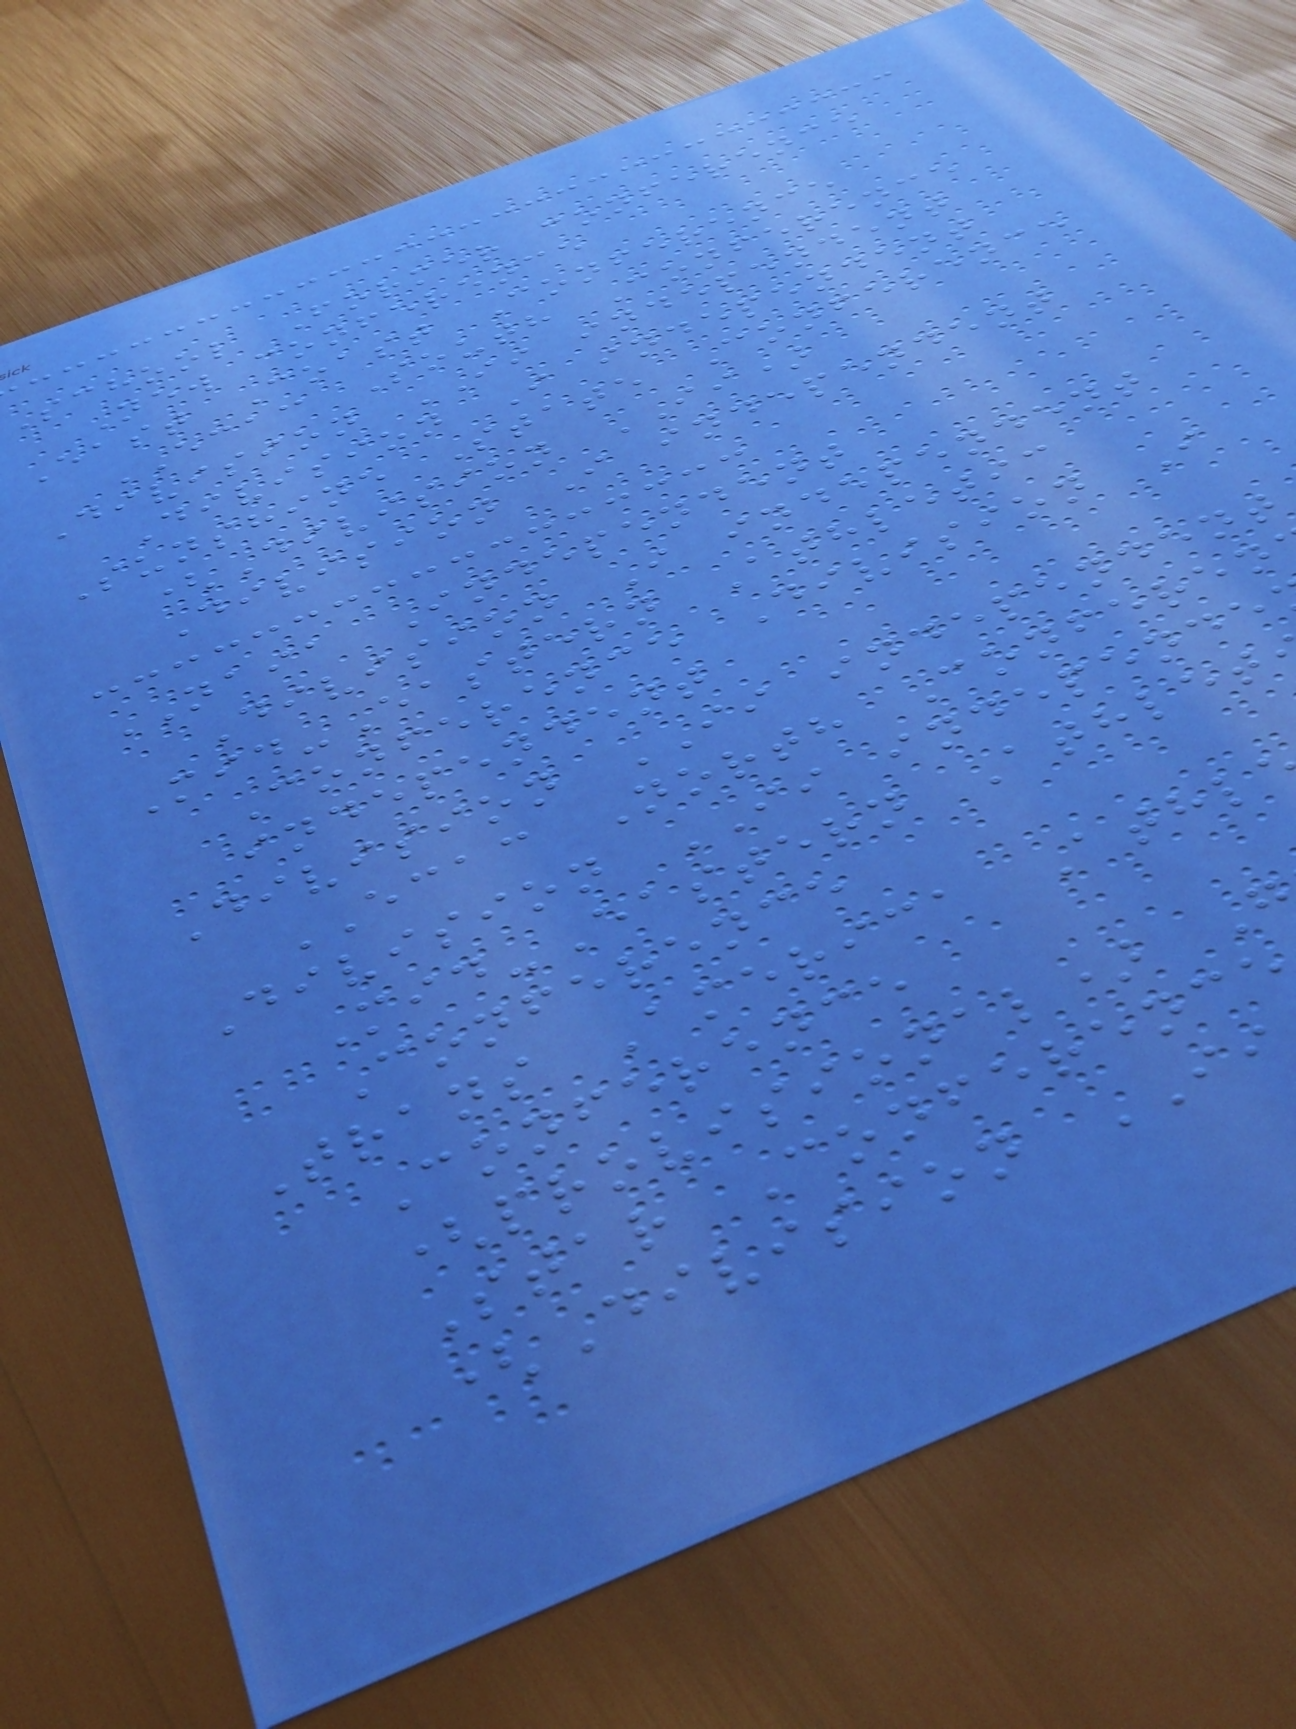School Former conference
New conference
East Coast Conference
ECAC South Conference
Division II independent
Division I independent
Sunshine State Conference
(Division II)
Division I independent
NAIA Independent
Division I independent
Mid-Eastern Athletic
Conference Division I
independent
Division II independent
ECAC North Conferen
Division II independe
Mid-Eastern Athlet
Conference
Trans America Athl
Conference
(provisional)
Star Conference
(Division II
